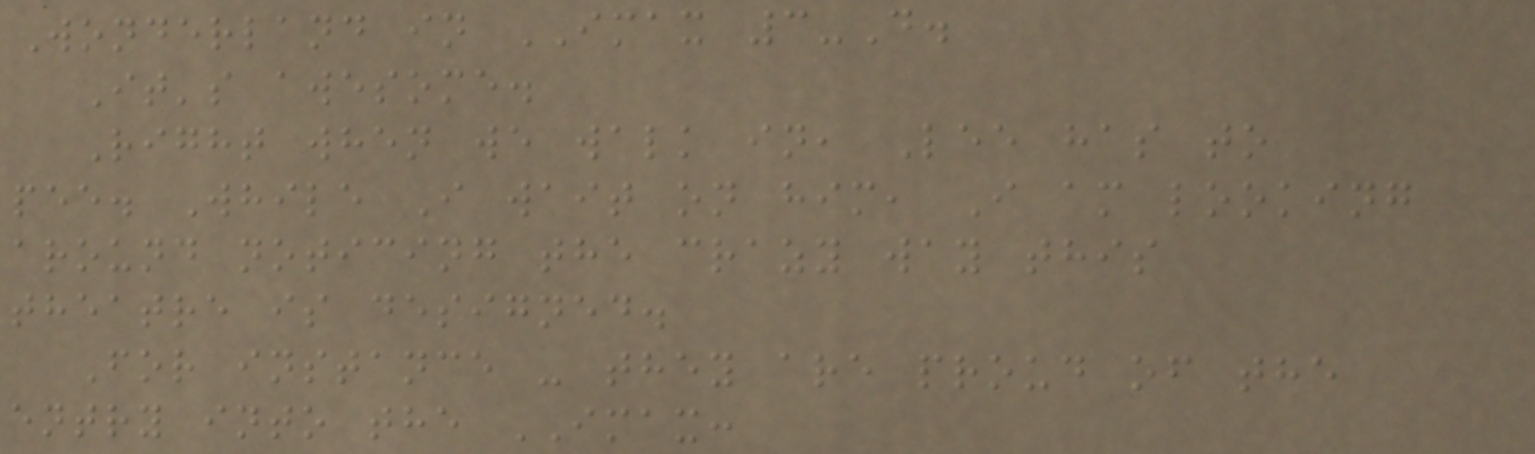Wonderland in IMAX 3-D.
It's awesome.
Right when we walk in, Lee has to
pee. While I wait on him, I am looking
around noticing the crazy way this
theatre is designed.
For instance - they are proud of the
entry into the IMAX:
